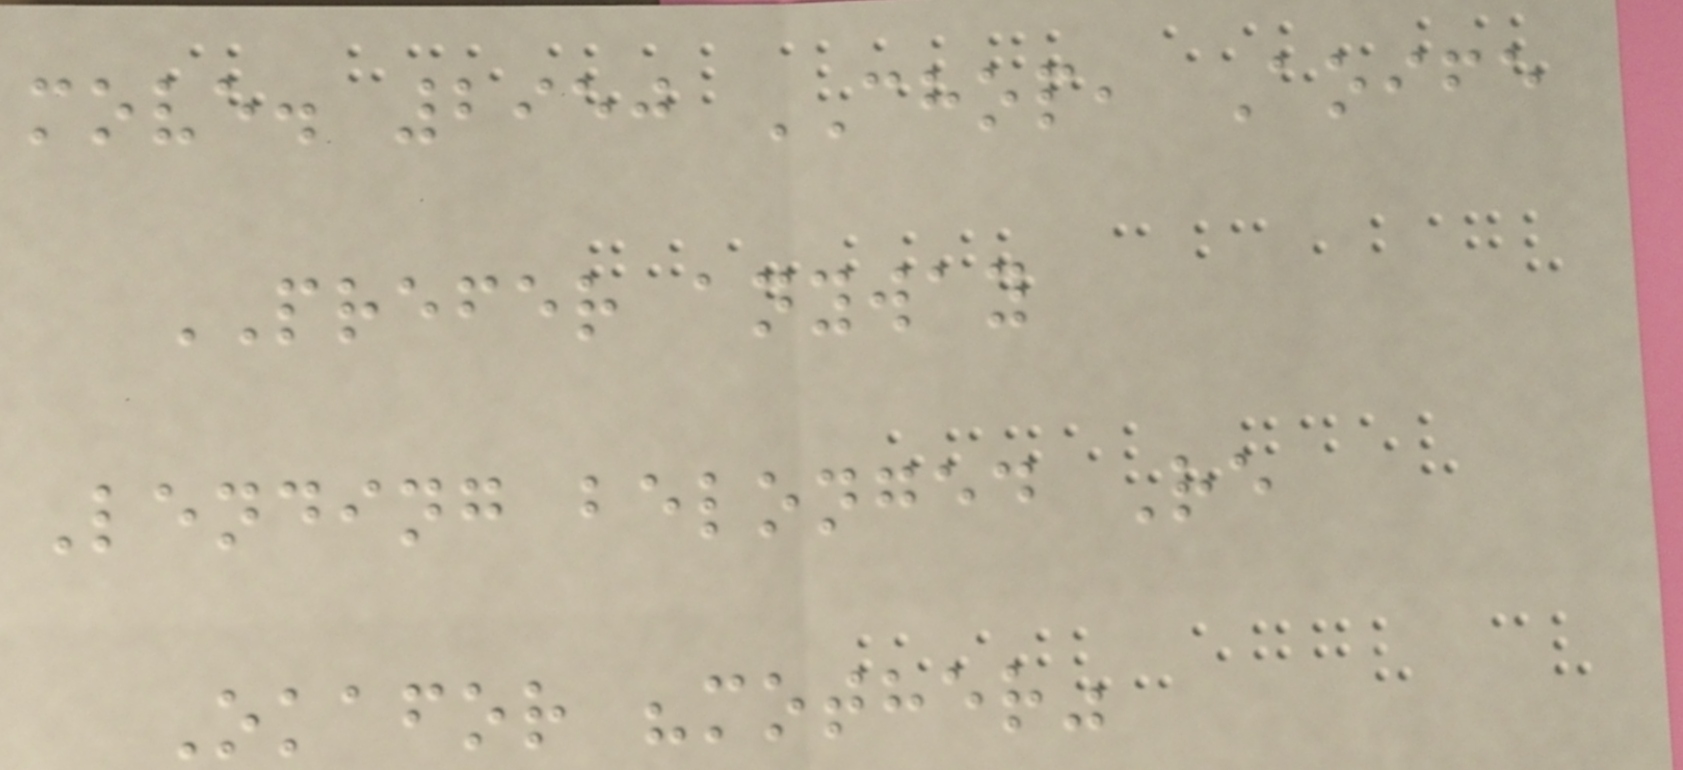move. 2950 CHOP, Aoife
PREFER anyway
Lending belonged Re
Okafor "mother"
